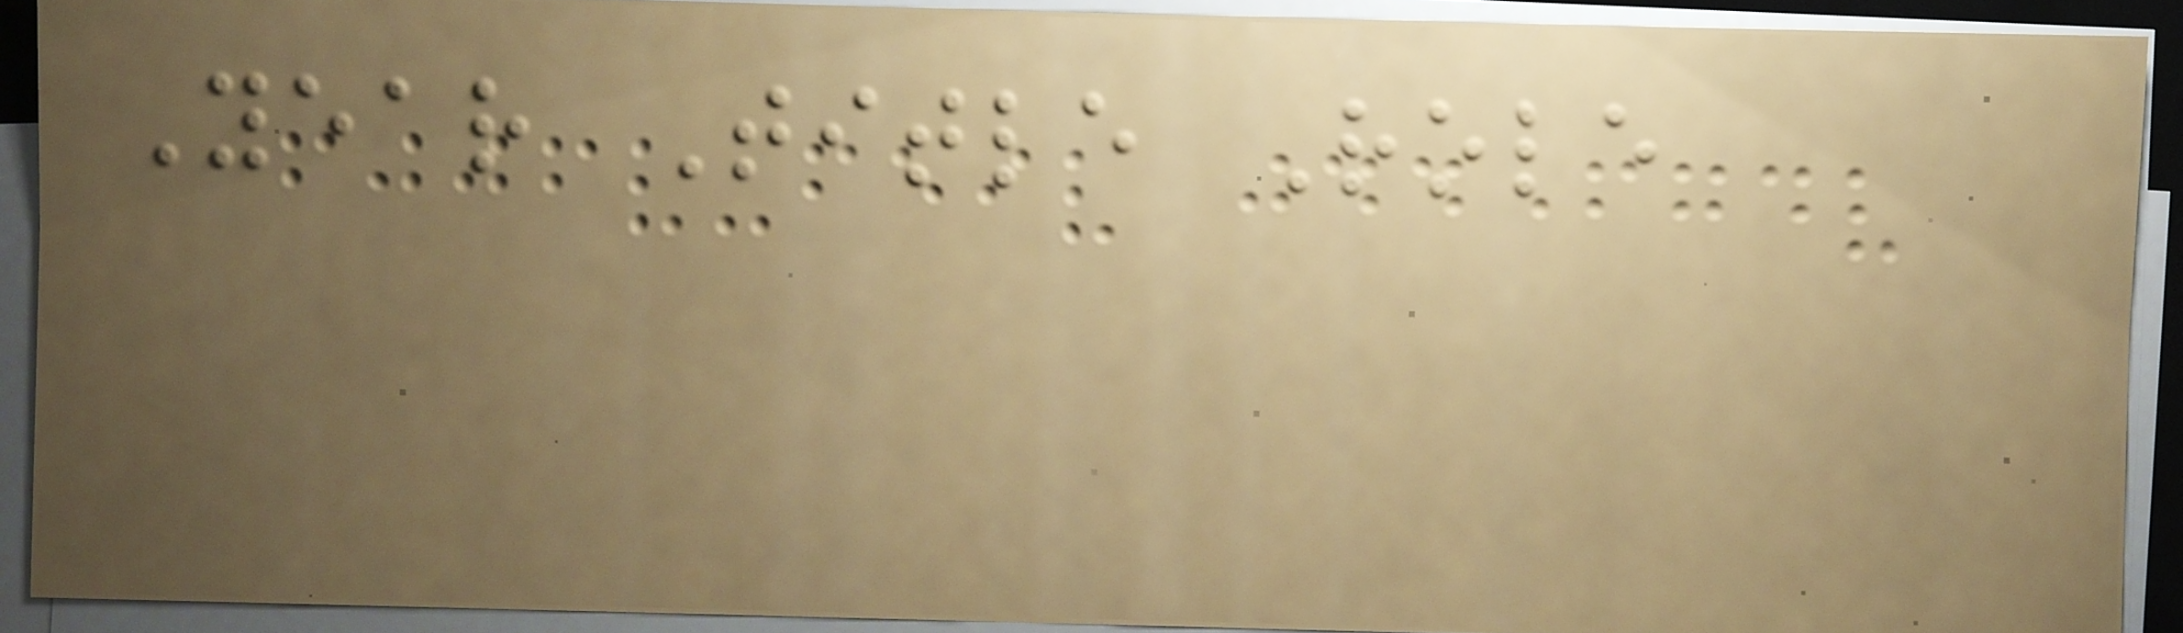Year Title Role
